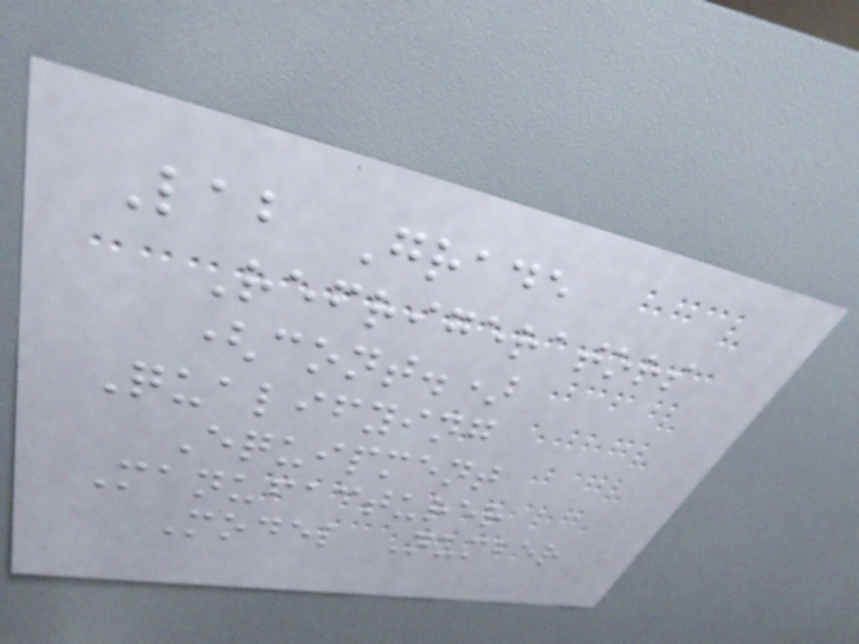Lab Grade
Refrigerators
(cont.)
Qualifying
Equipment
Manufacturer
Model Number
